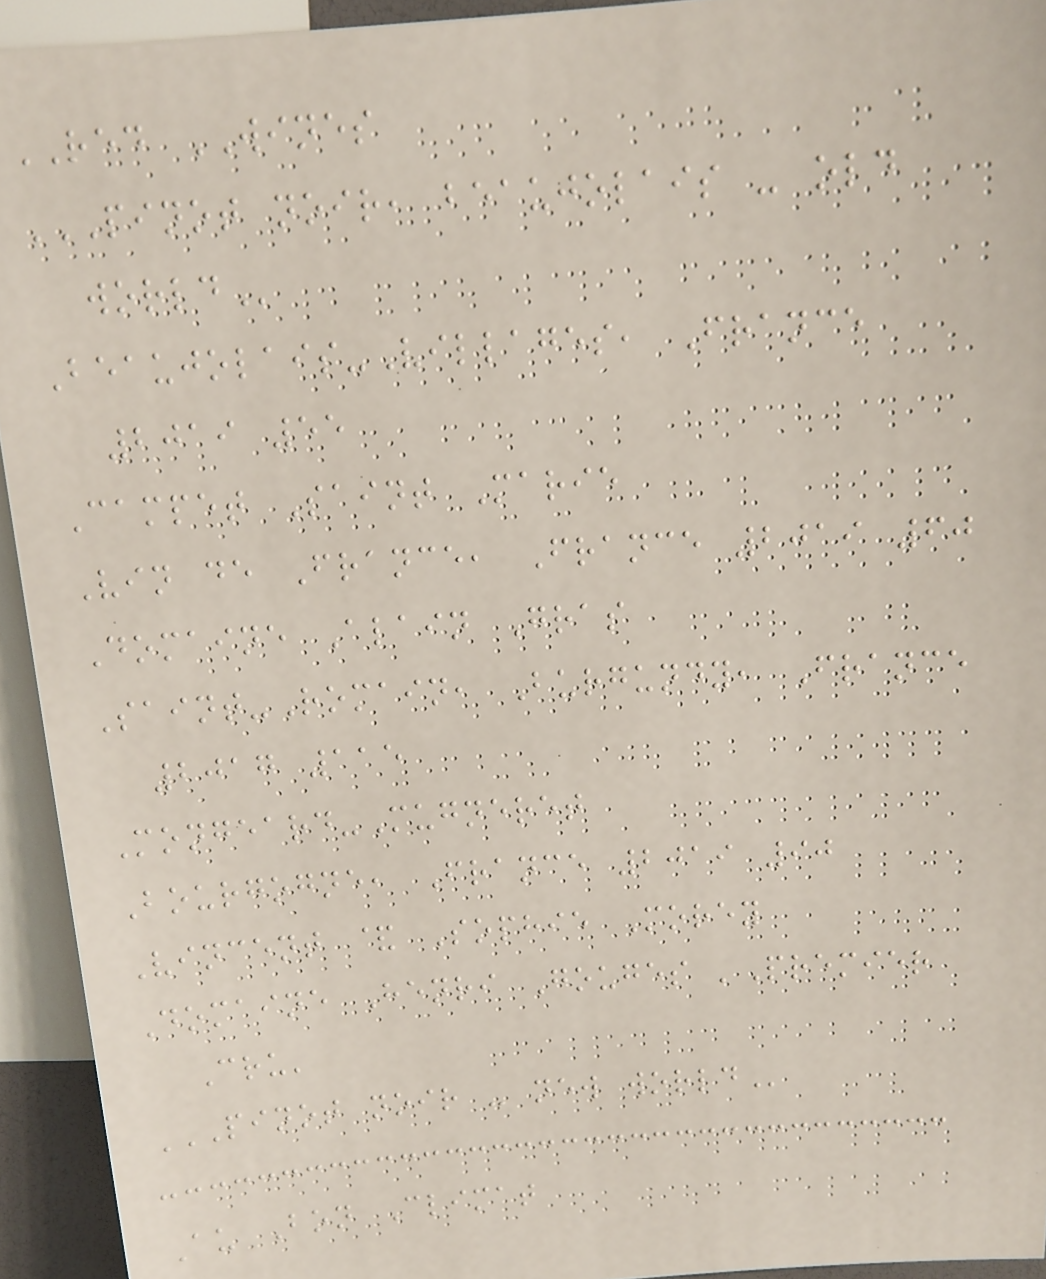RED WINES
PINOT NOIR, BEAUJOLAIS - OLD
WORLD
Beaujolais-Villages, France
2019 55
Campet Saint Marie
Vin de France, France 2019 60
Domaine Alain Gras
Saint-Romain, Burgundy, France
2017 115
Mongeard-Mugneret
Bourgogne, France 2019 90
Vincent & Sophie Morey
Domaine Henri Gouges 'Premier
Cru'
PINOT NOIR - NEW WORLD
Au Bon Climat
